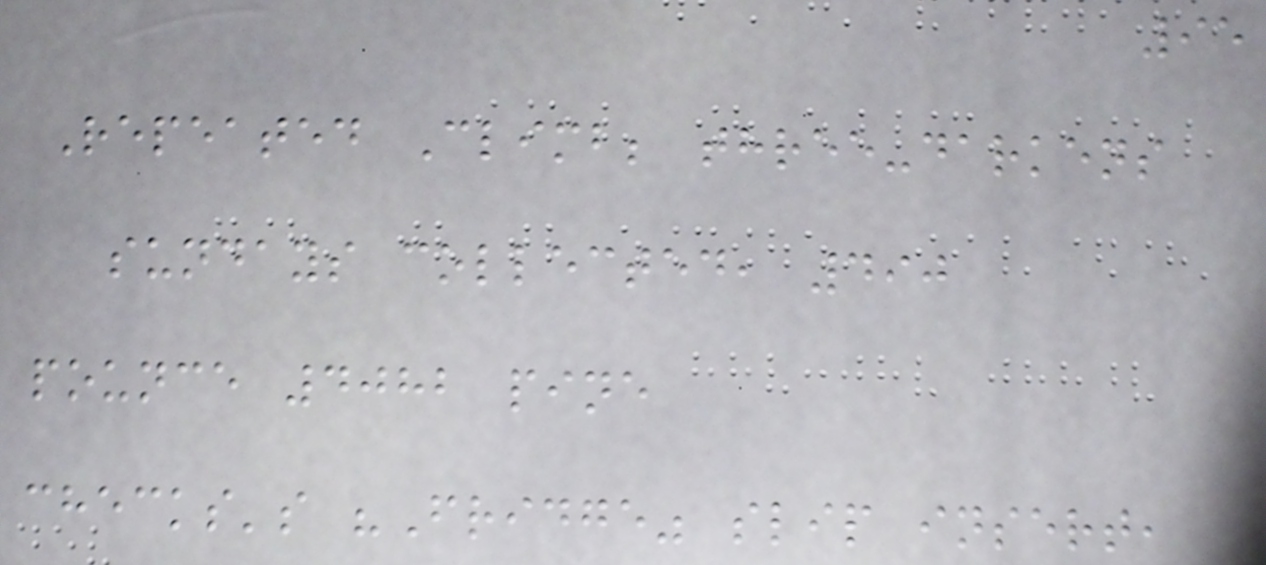95
Repeated Climb; three-darkens
sundays collected, 490
pounce 4082 pine
checks's "Fridge" slip insert,
